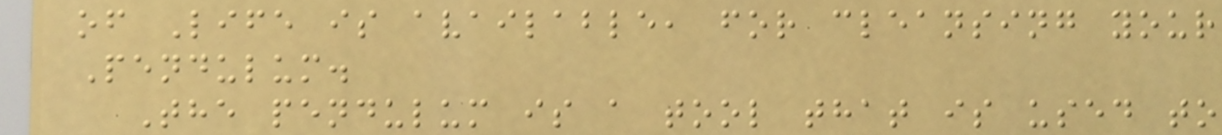of Life is available, for cleansing your
Pendulum.
The pendulum is a tool that is used to
